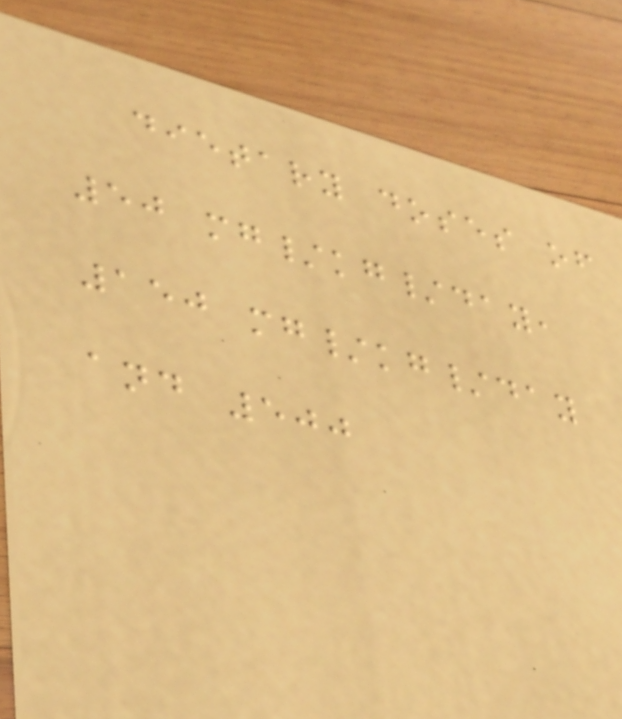dietary doses of
50 mg/kg/day,
150 mg/kg/day
and 500
